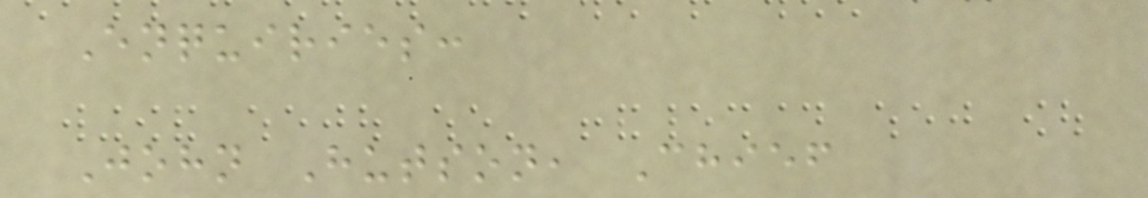Enquiries:
John Hutson, Chief
